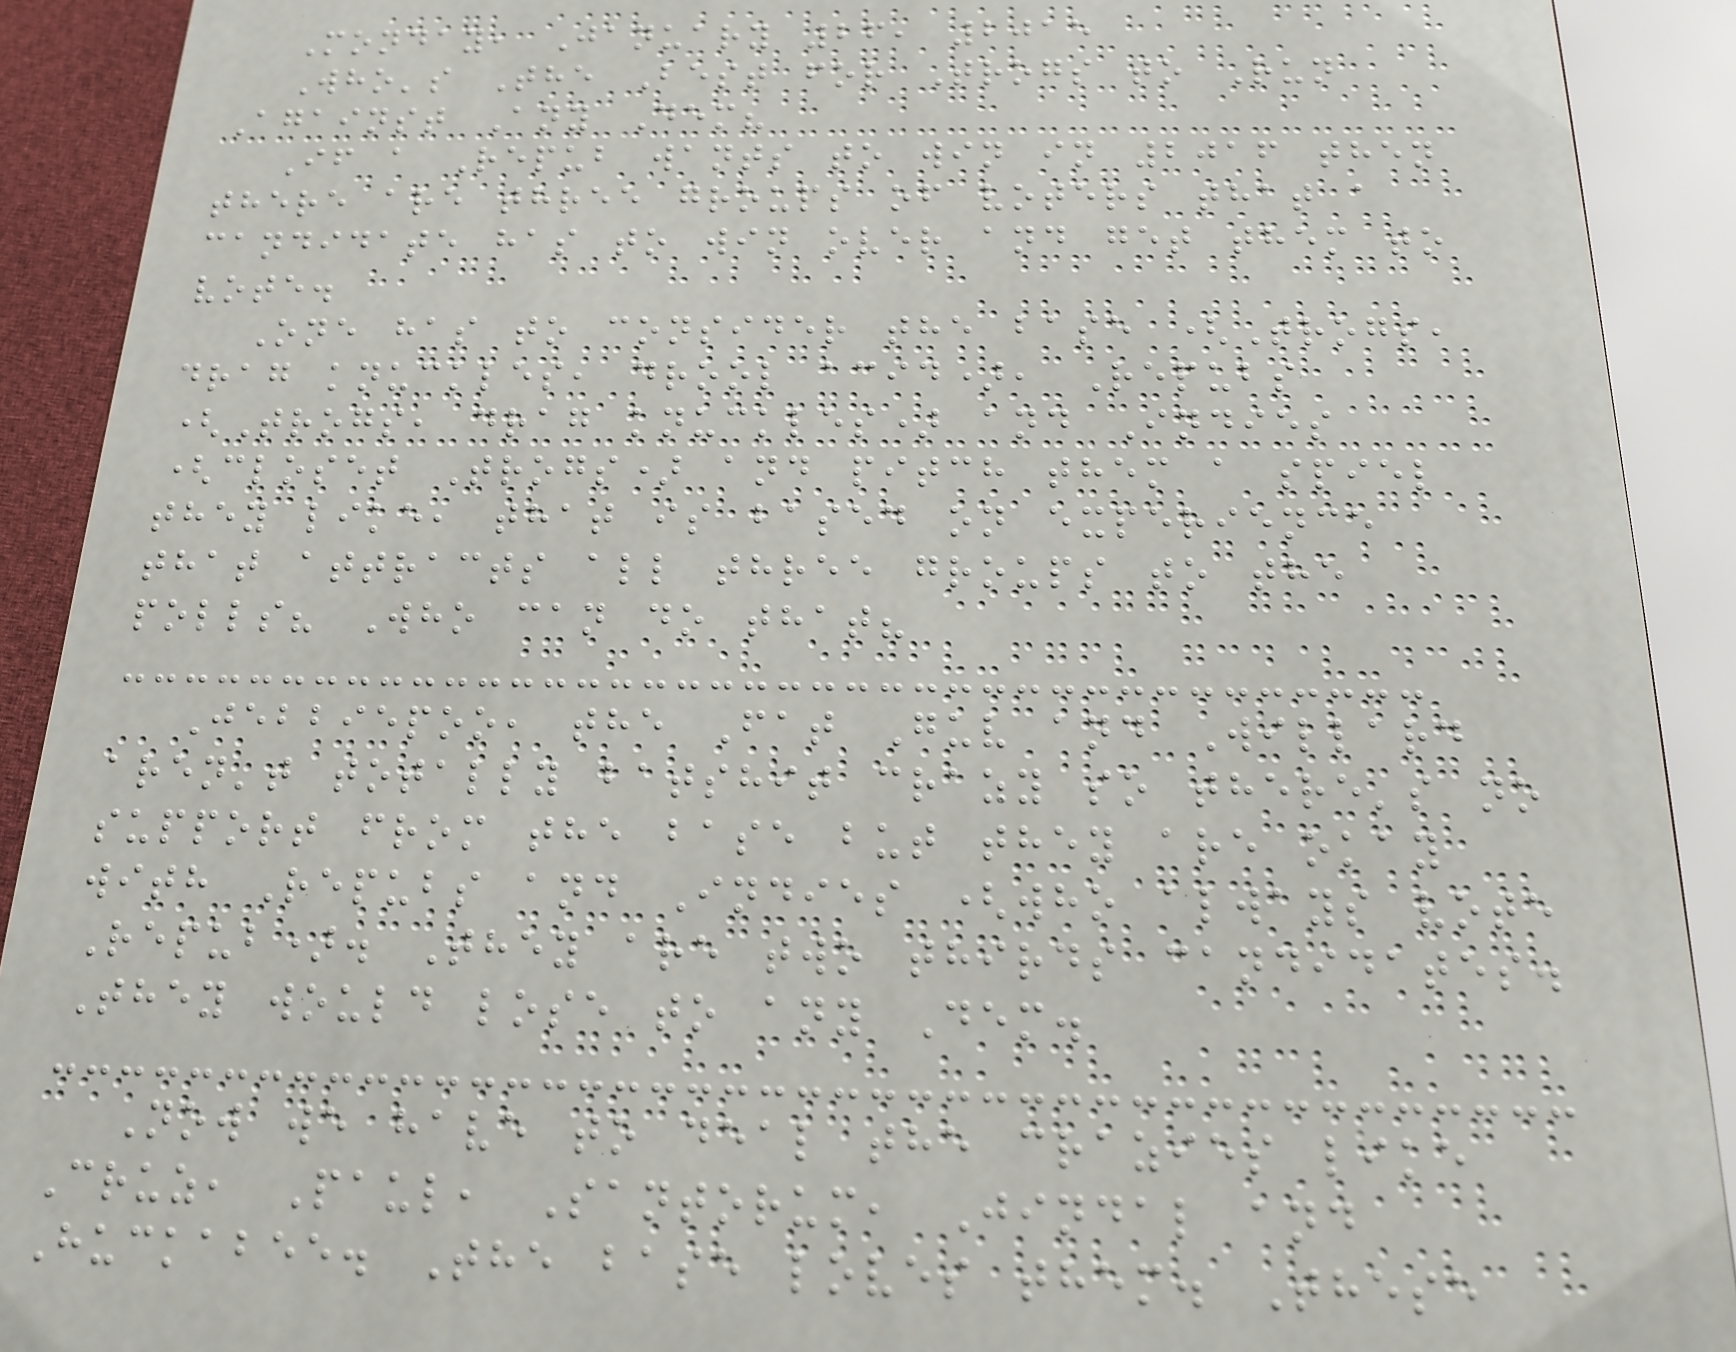Monday, January 26, 2015
Who's The Best for Trogs to Run
Against Any Dem?
If a Repub wants to win in 2016 then
there are three groups of voters that a
candidate has to win over and get them to
vote.
One has to consider the base (Trogs,
drag knuckles, drool acid), Repubs
(Trogs, drag knuckles) and Indies
(closet Trogs) and pitch them a spiel
they like, that is based on experience
that attracts all three groups to the
polls? Who can do that?
Jebbiepoo, the Fat Guv and Willard
aren't totally batshit crazy so there's no
support from the base but they are okay
with Repubs and Indies (who always vote
Repub). They are two thirds candidates.
They would lose to any Dem.
Now we have to deal the crazies like
Cruz, Paul, Santorum, Jindal and
Huckabee. The base loves them. These
